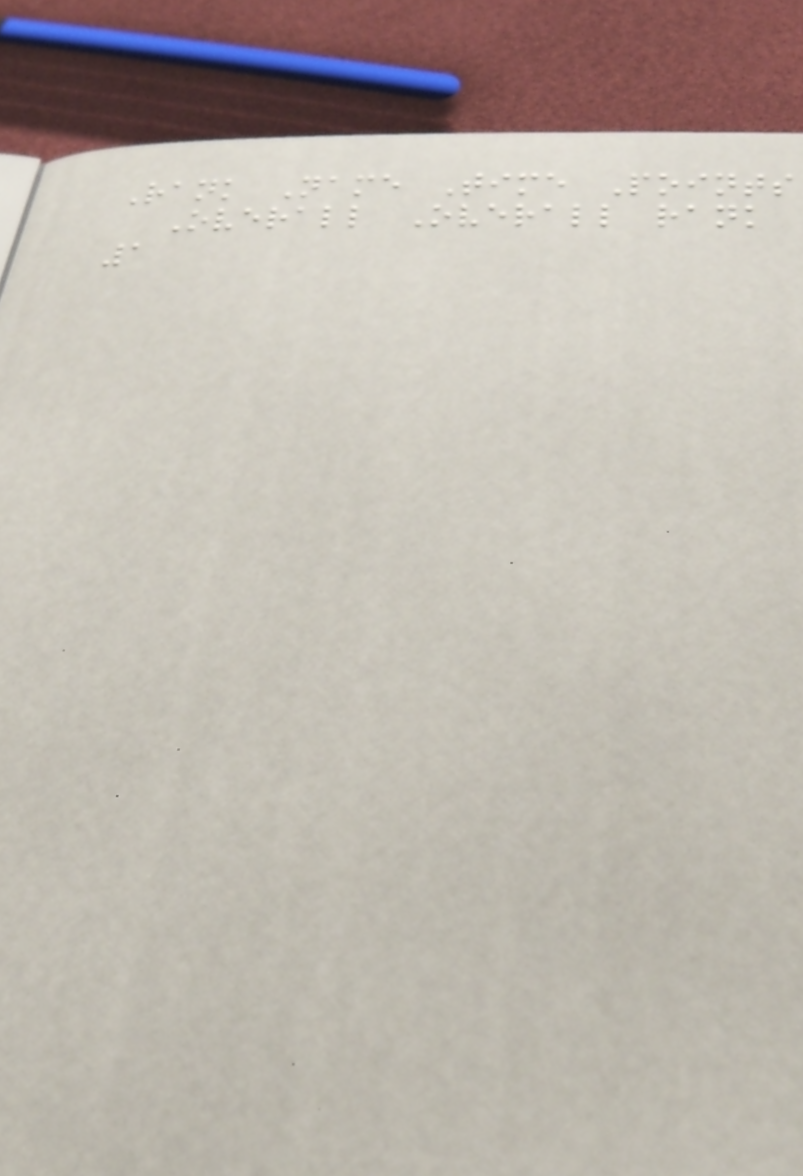Rank Name Time Points
Overall Overall rank
1
